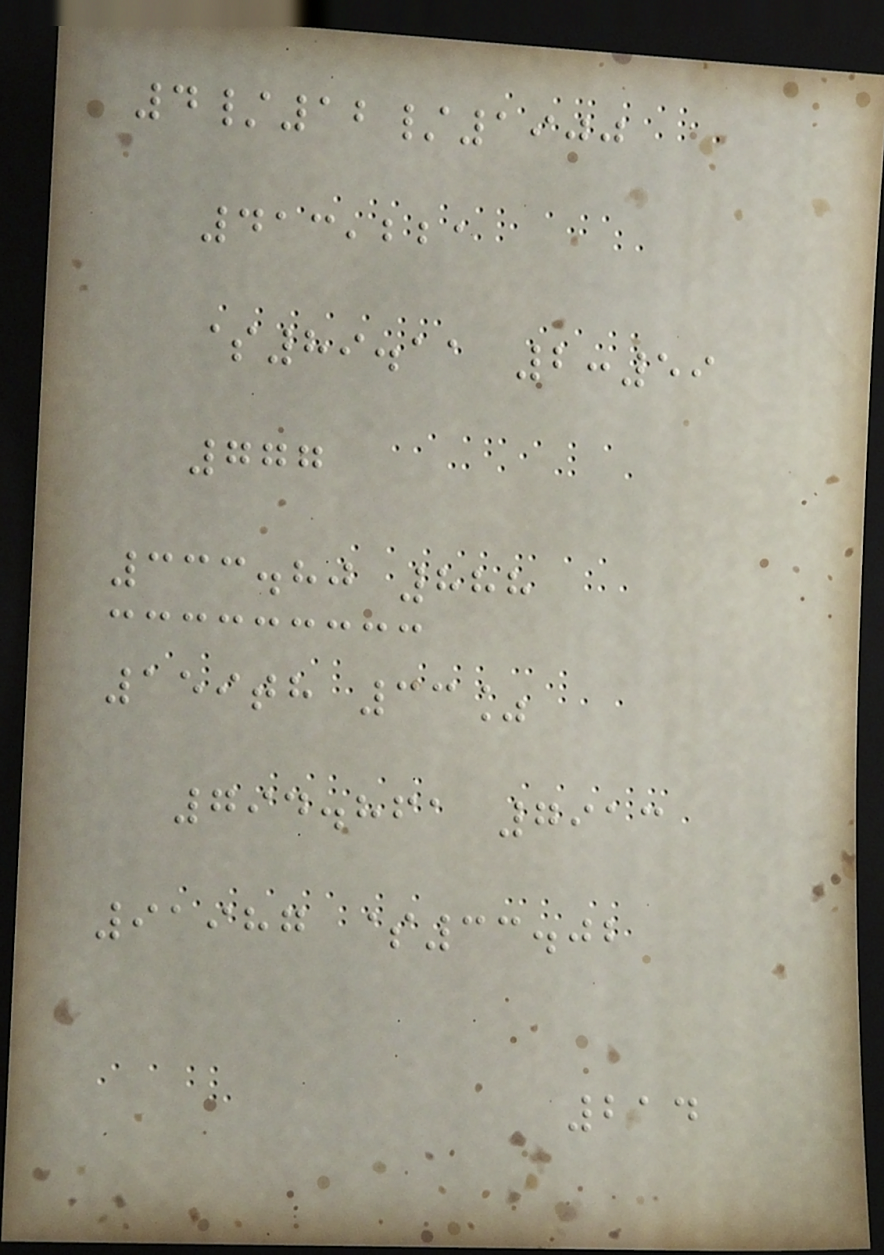4/12/1900
413,221
$89.11 2:59
777
333.80 888
159th 33%
794.861 7913
91987 $33.02
214
